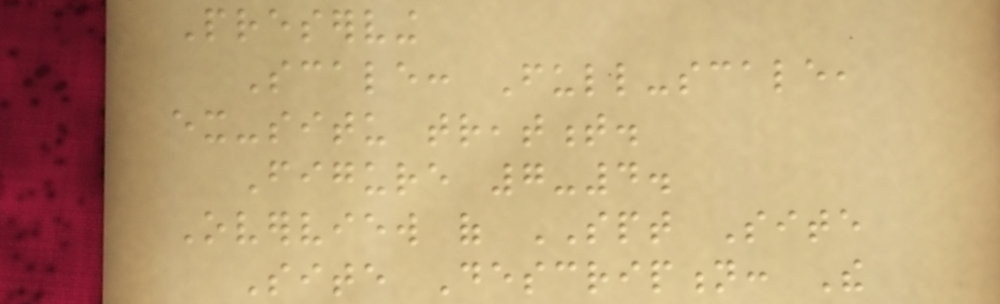Preserving
Scale: Full-scale,
ex-situ treatment.
Figure 7-4.
Overview of SPT Site
Site Description: The
